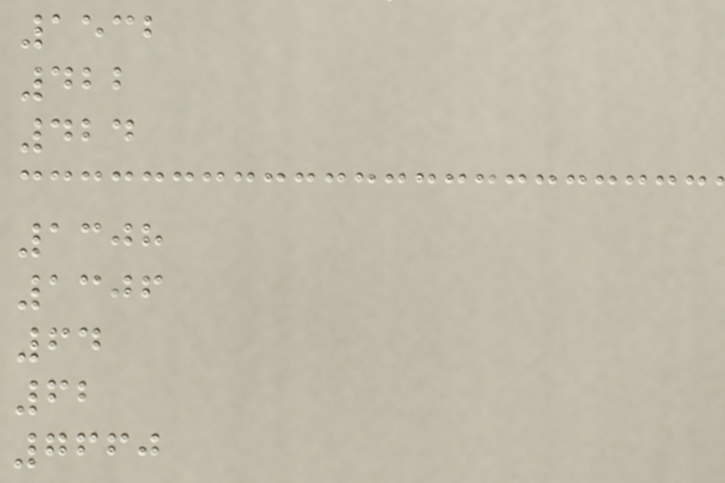1532
422
424
1308
1306
64
62
7660
